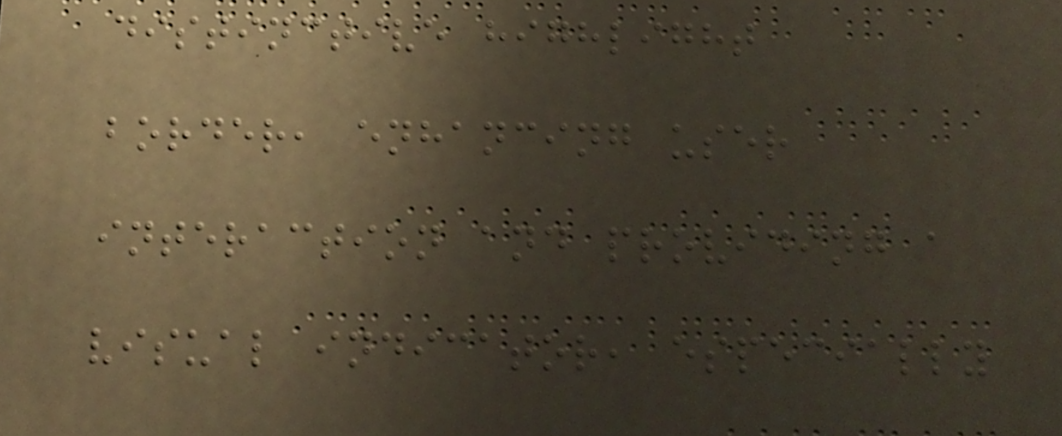distinctive highlight
border, enhancing user
interaction and providing a
visual indicator, especially
